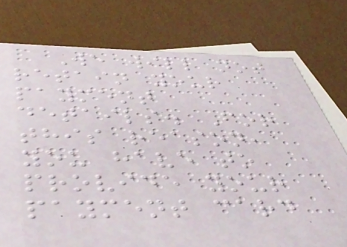We will not
retain your
payment
details. For
this reason,
you have to
provide your
payment card
